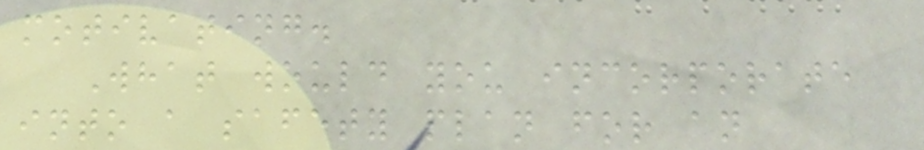motivating.
What would you incorporate
into a safety plan for an
